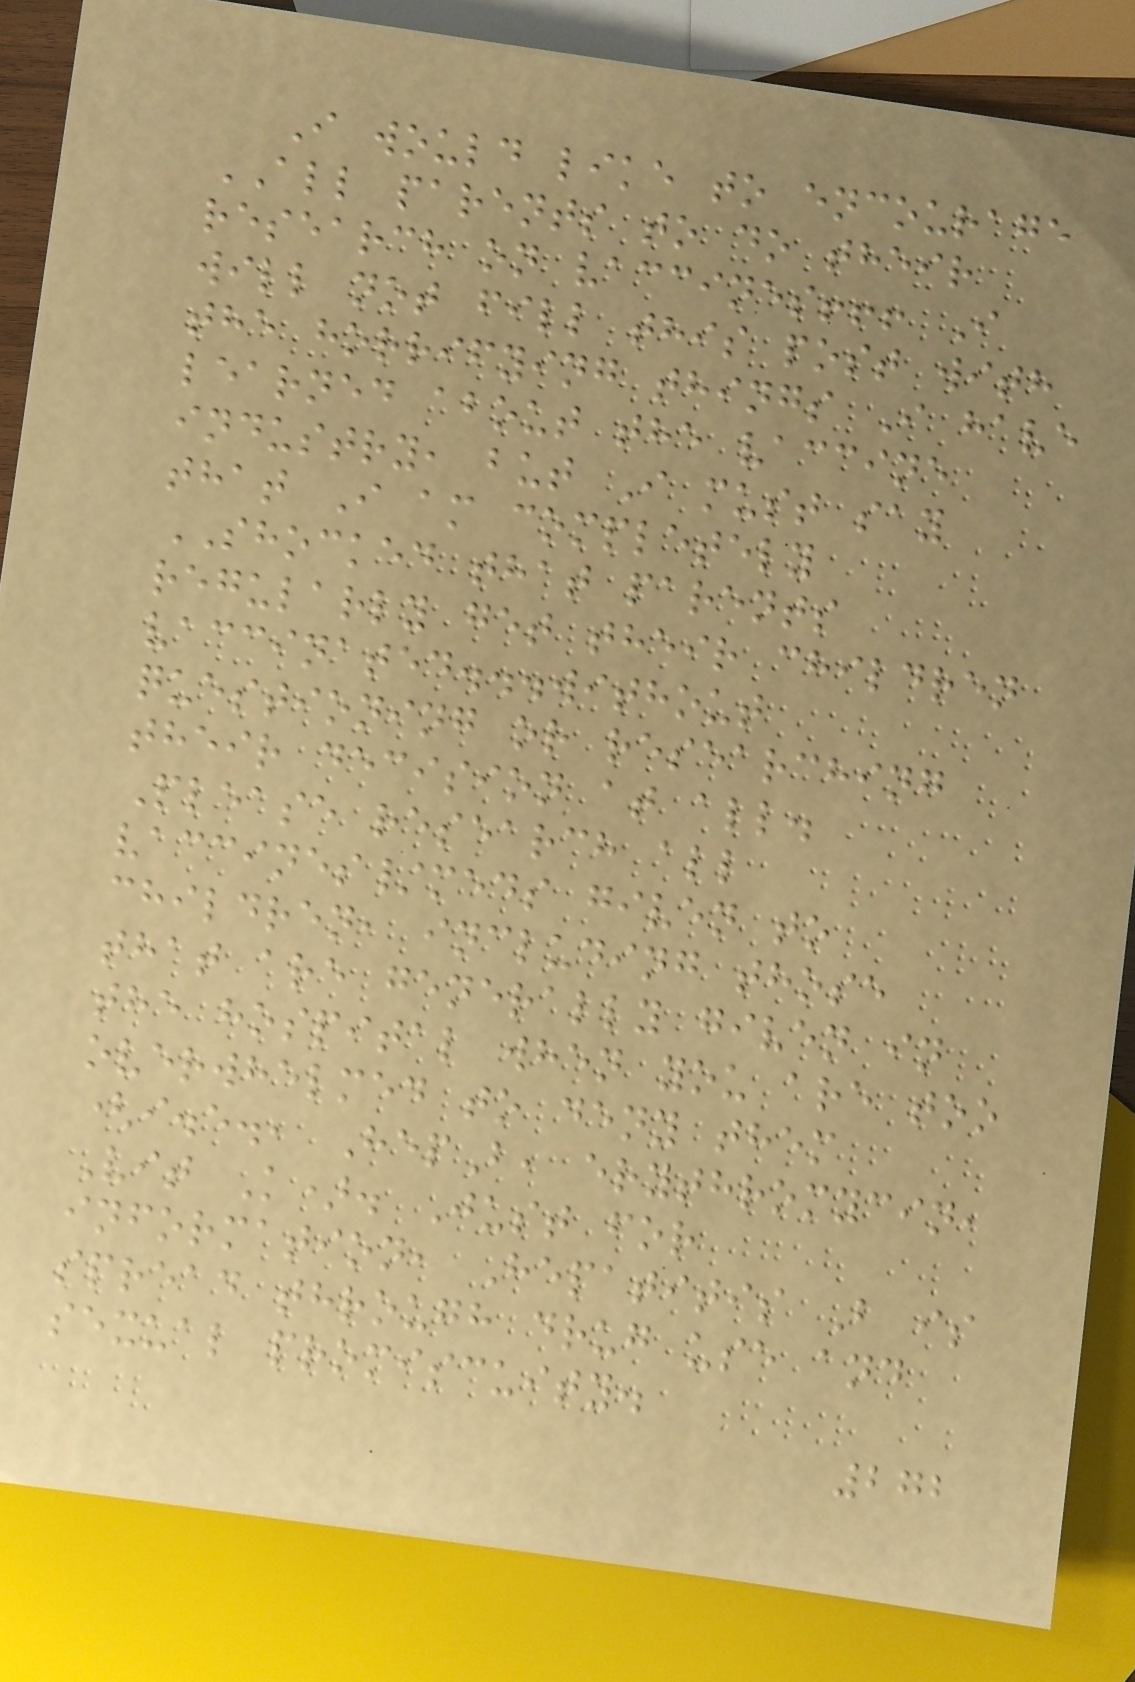I would like to encourage
ALL parents to do their
research on vaccines!!! I
will not fill this post with
the horrifying things I have
learned about the vaccine
industry, but I must say
that I am completely
SHOCKED that parents
regularly get their children
vaccinated...without
questioning or researching
their decision at all.
Please research all
vaccines/meds given to
children, including those
that are generally given in
the hospital when you are too
overwhelmed to deny them
(i.e., HepB, erythromycin,
Vit K). Just for
information, Hepatitis B is
spread through drug use and
sexual promiscuity.
272
